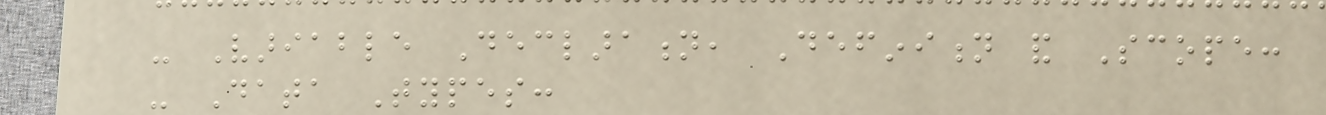- Variable Declaration, Definition and Scope:
- Data Types:
